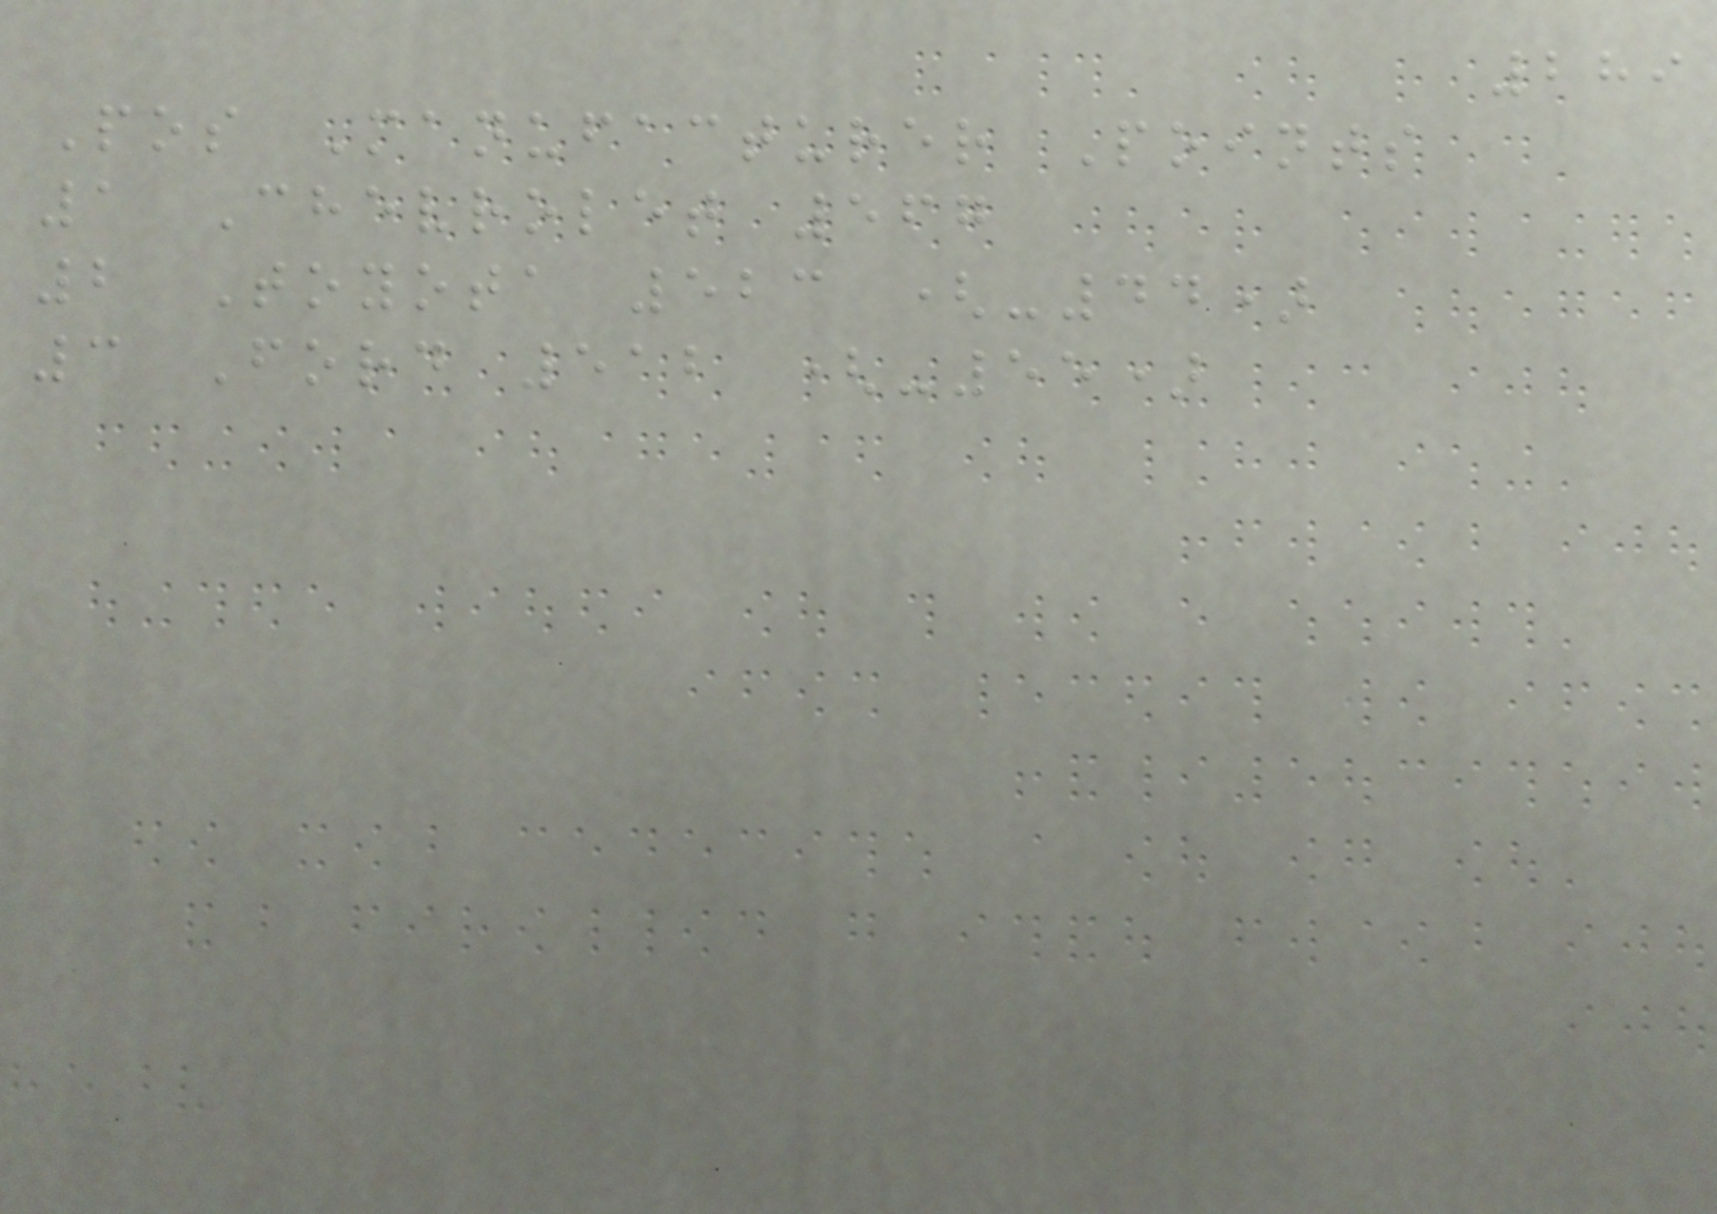289
Pos Manufacturer Points
1 Chevrolet 567
2 Toyota 523 (-44)
3 Ford 512 (-55)
